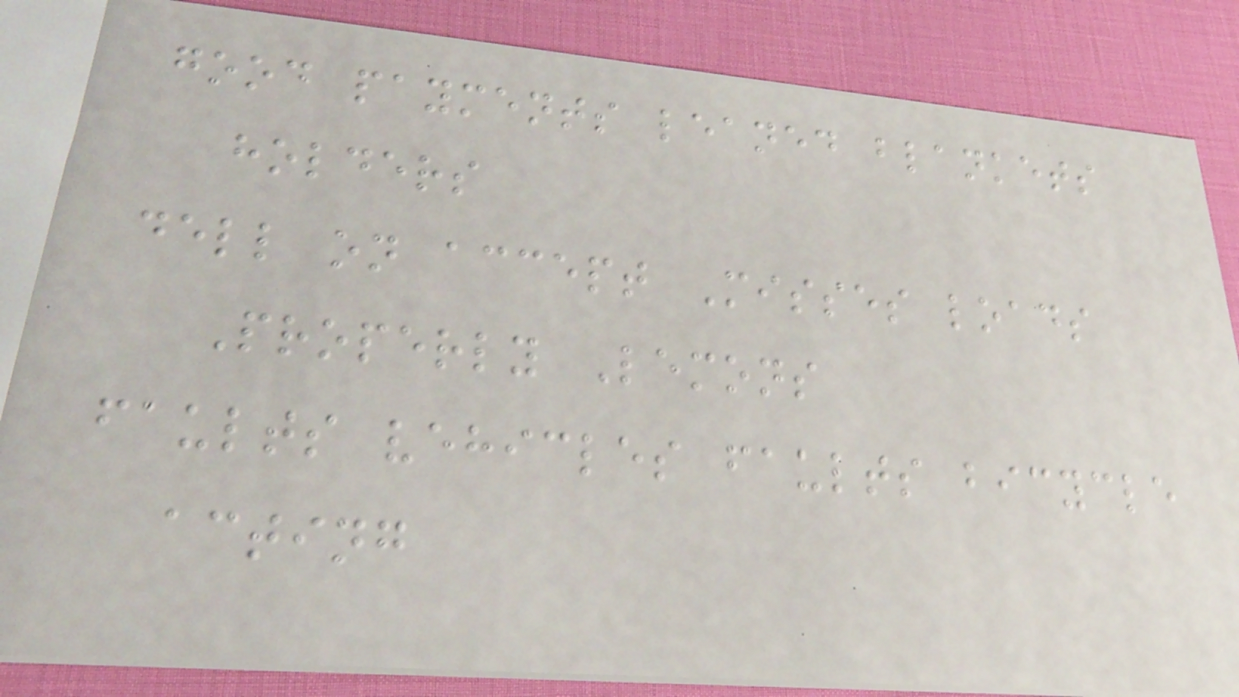good payments leaned blankets
holders
dell on accept Misses loads
Properly Lemons
faults vehicles faults bicycle
acting
